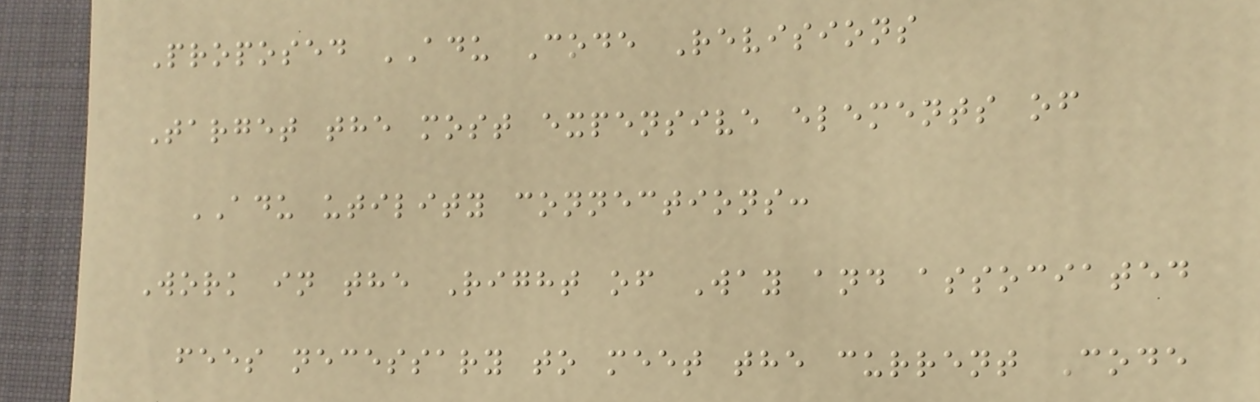Proposed ADU Code Revisions
Target the most expensive elements of
ADU utility connections:
Work in the Right of Way and associated
fees necessary to meet the current Code
